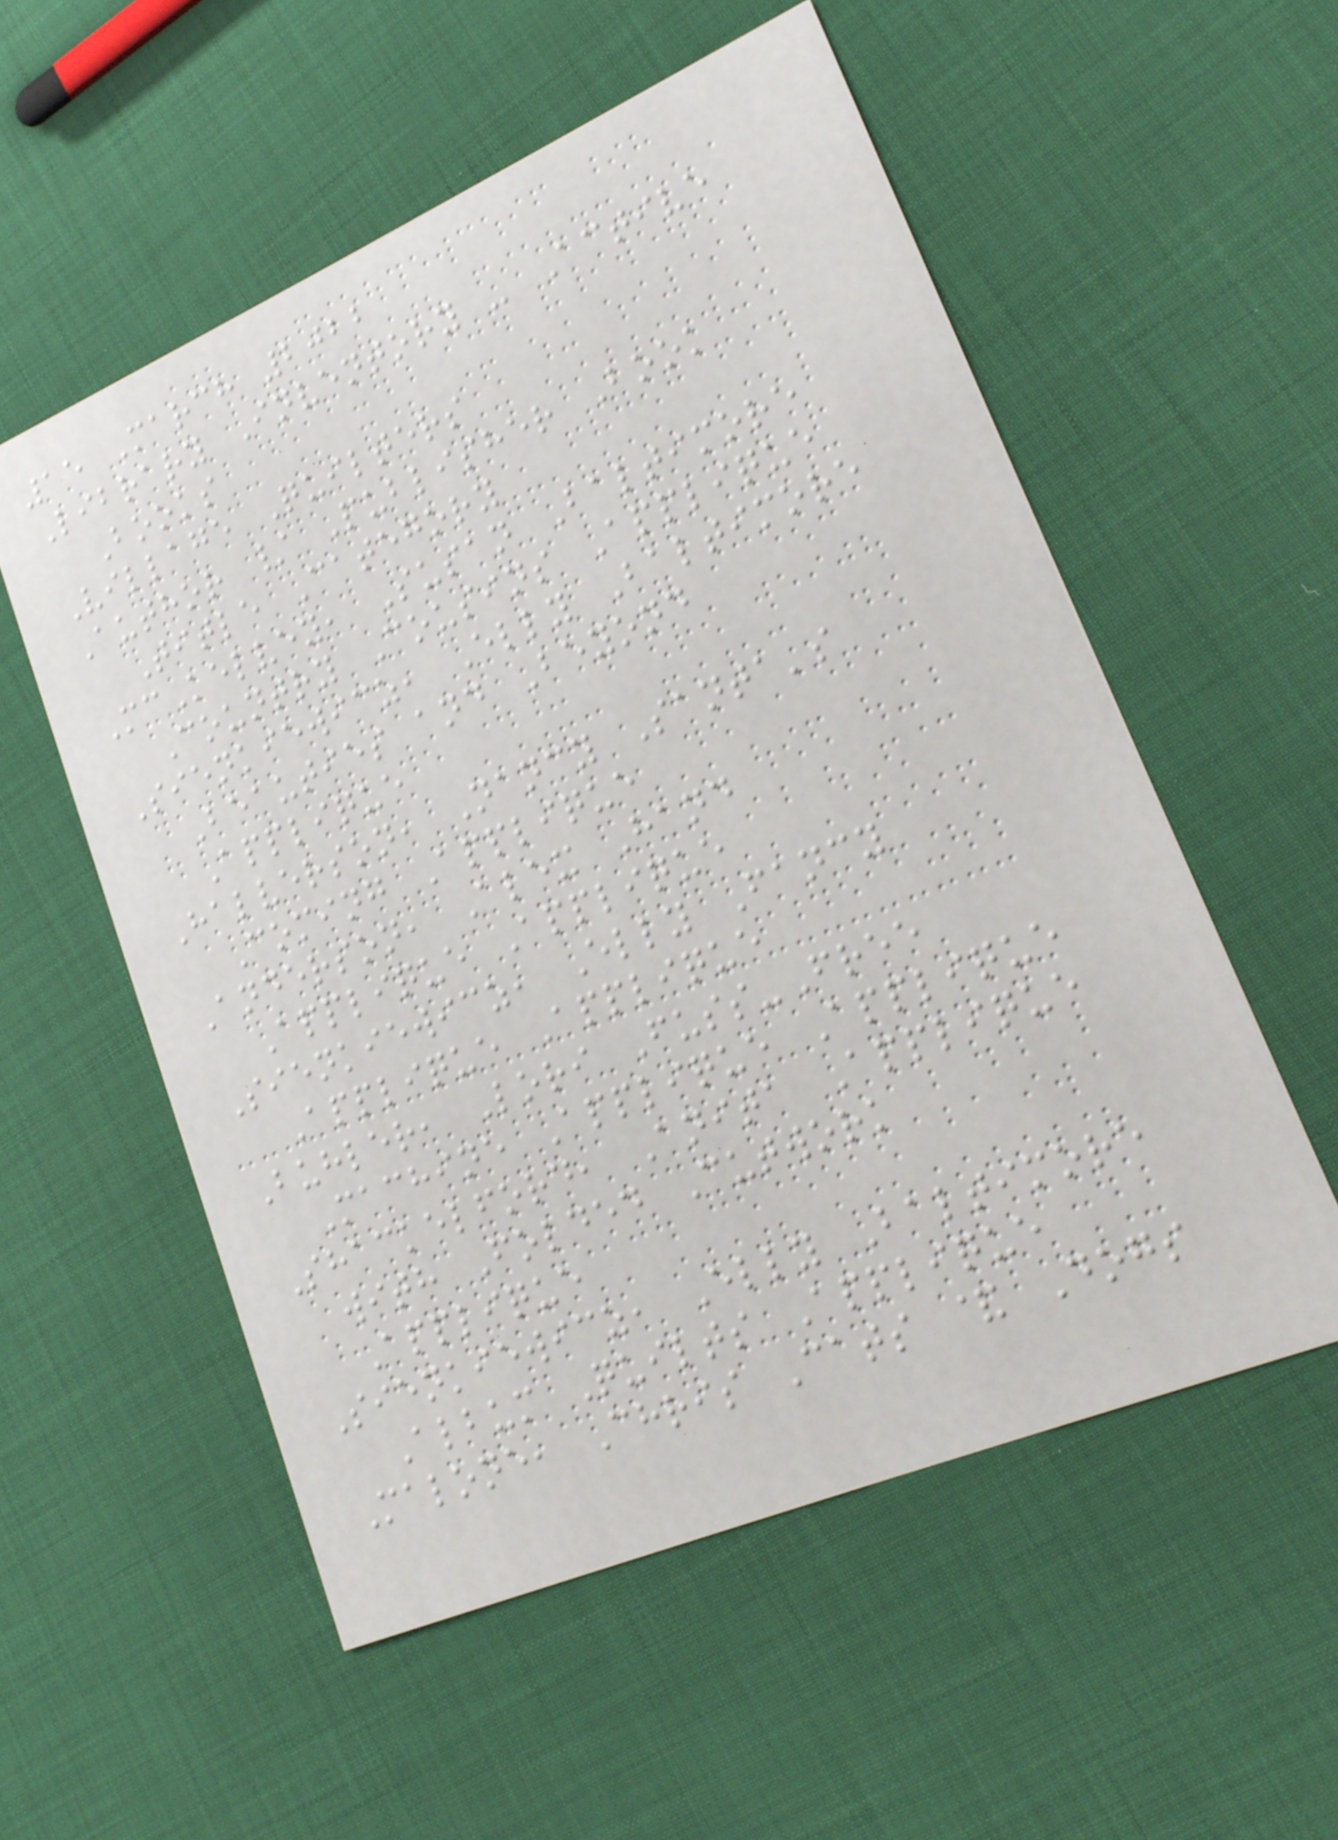15 March 2022
Library Inventory - Active
Books
Village Quilters
Author / Publisher Book
Title Category
McKelvey, Susan Baltimore
Country Cousins Applique
Sienkiewicz, Elly Baltimore
Beauties and Beyond
Applique
Halverson, Nancy Santa's
Coming Applique
Anderson, Alex Hand
Applique Applique
Sienkiewicz, Elly Fancy
Applique Applique
Buhler, Lori Fuss-Free
Machine Applique Applique
Shackelford, Anita Applique
with Folded Cutwork
Applique
Sienkiewicz, Elly Baltimore
Album Quilts Applique
Malone, Chris Cats & Dogs
